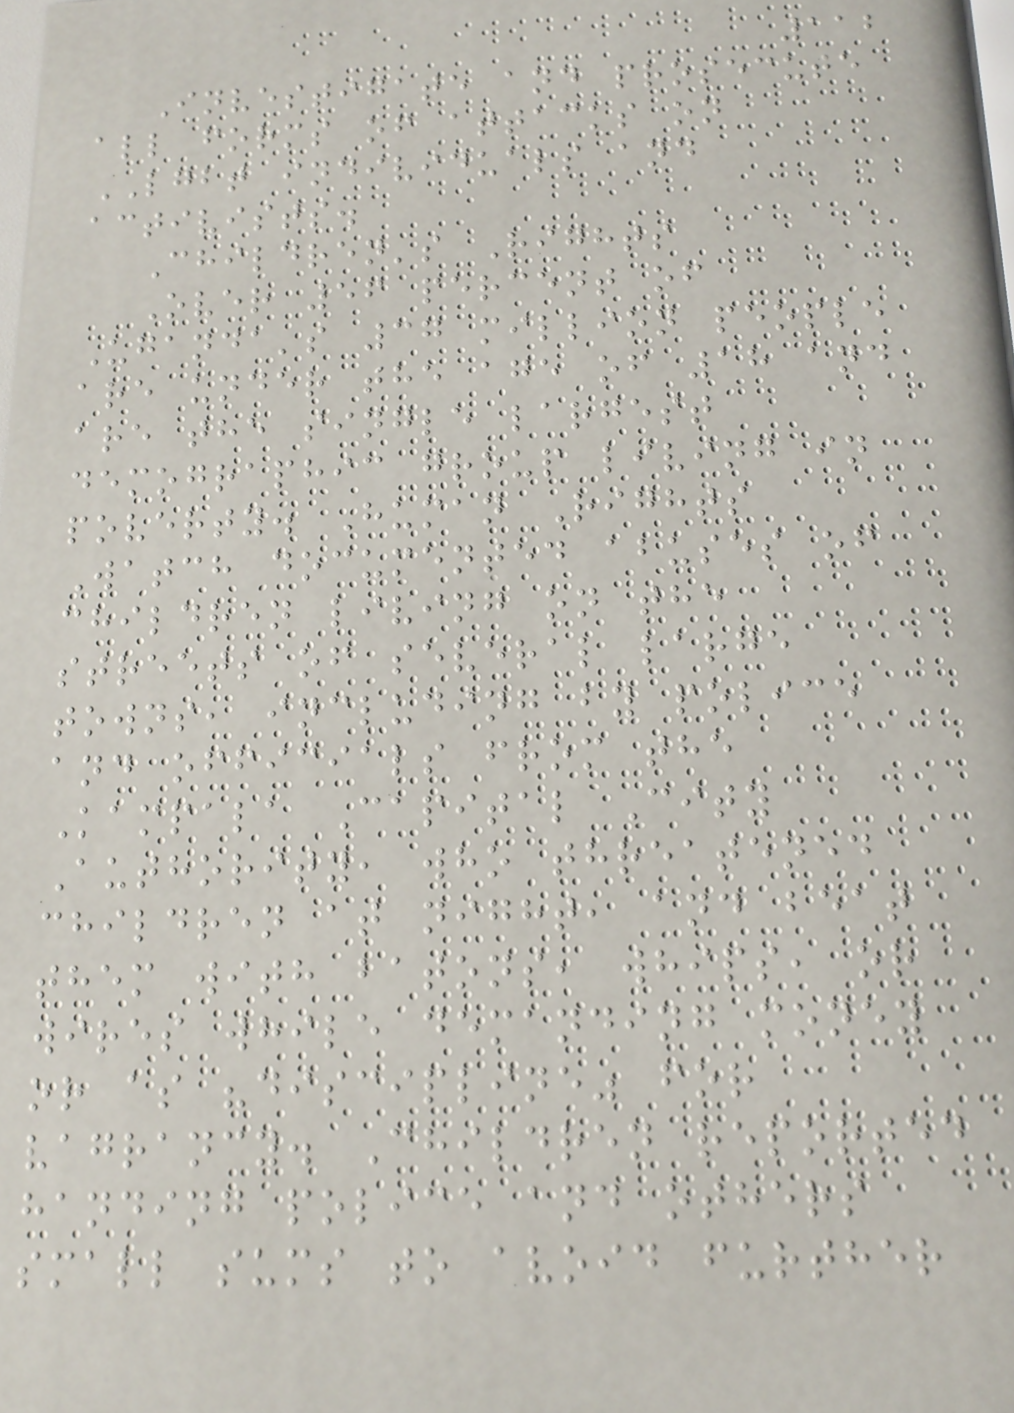112
Investigate and prosecute
all forms of attacks on
LGBT individuals and
activists.
Children's Rights
Over 56 percent of
Uganda's 37 million people
are under the age of 18 and
are the single largest
demographic group living in
poverty. Human Rights
Watch documented abuses of
children living on the
streets of several large
towns, including by police
and officials from the
Kampala Capital City
Authority, who threatened
children at night, and beat
them with batons, whips, or
wires while demanding money
or as "discipline" for
vagrancy. Children reported
handing police and others
small sums to avoid further
